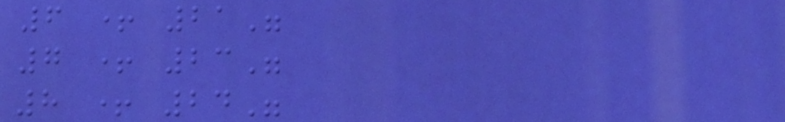6 + 21"
7 + 23"
8 + 24"
